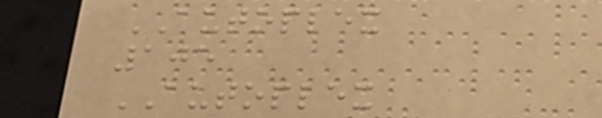AUTOPLEX
105
AUTOPLEX
